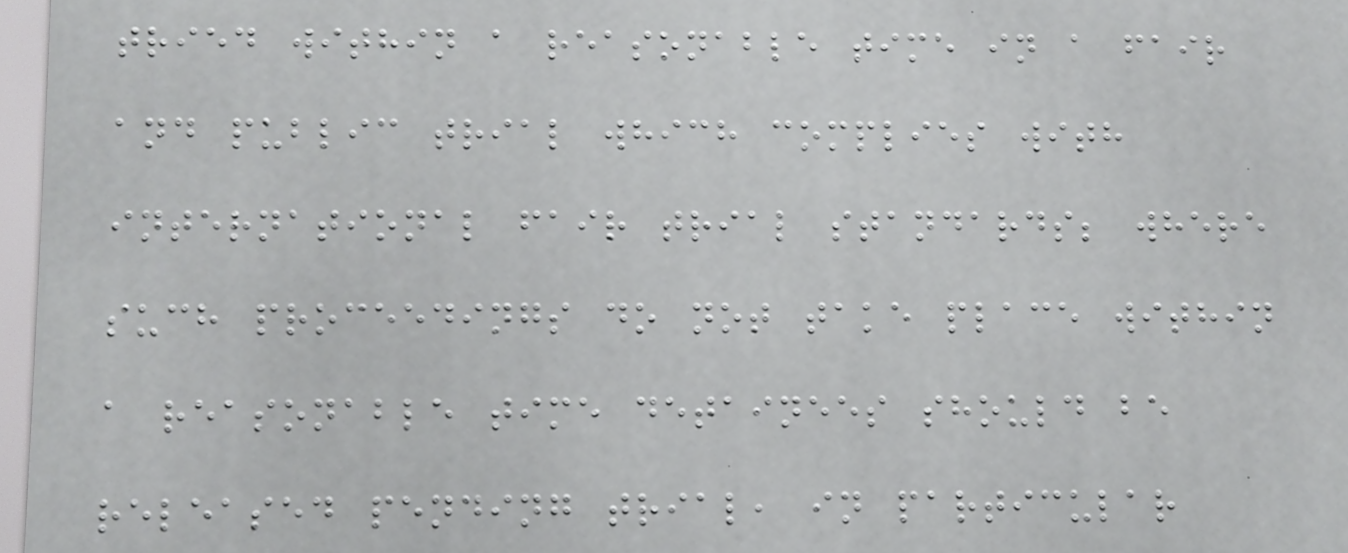tried within a reasonable time in a fair
and public trial which complies with
international fair trial standards; where
such proceedings do not take place within
a reasonable time detainees should be
released pending trial, in particular
